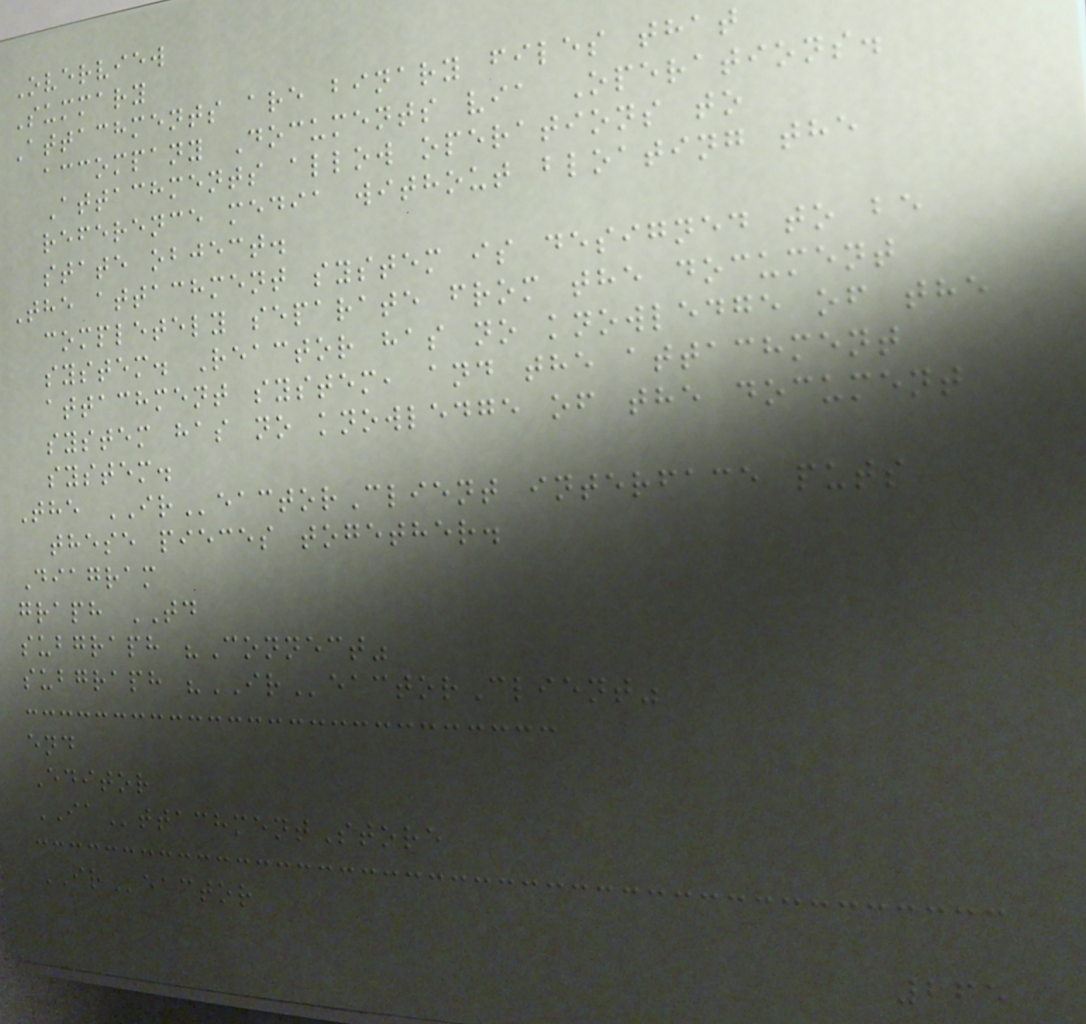Overview
Summary
Attachments are binary files that
accompany Documents via Operations.
Attachments allow operations to
reference media without bloating the
state object.
The attachment system is designed to be
completely separate from the document
system. Reactor has no knowledge of the
attachment system, and the attachment
system has no knowledge of the document
system.
The IReactorClient interface puts
these pieces together.
Diagram
graph TD
subgraph "Connect"
subgraph "IReactorClient"
end
Editor
IAttachmentStore
IReactor
265
